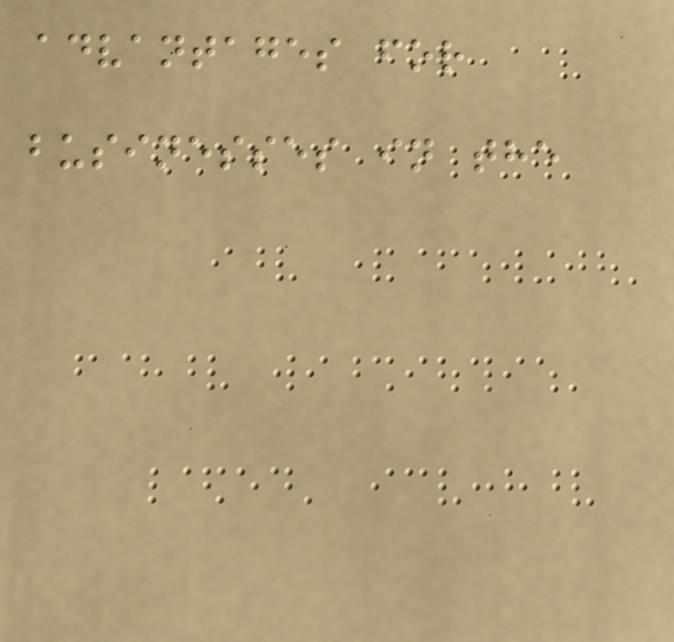advantages for
businesses in the
